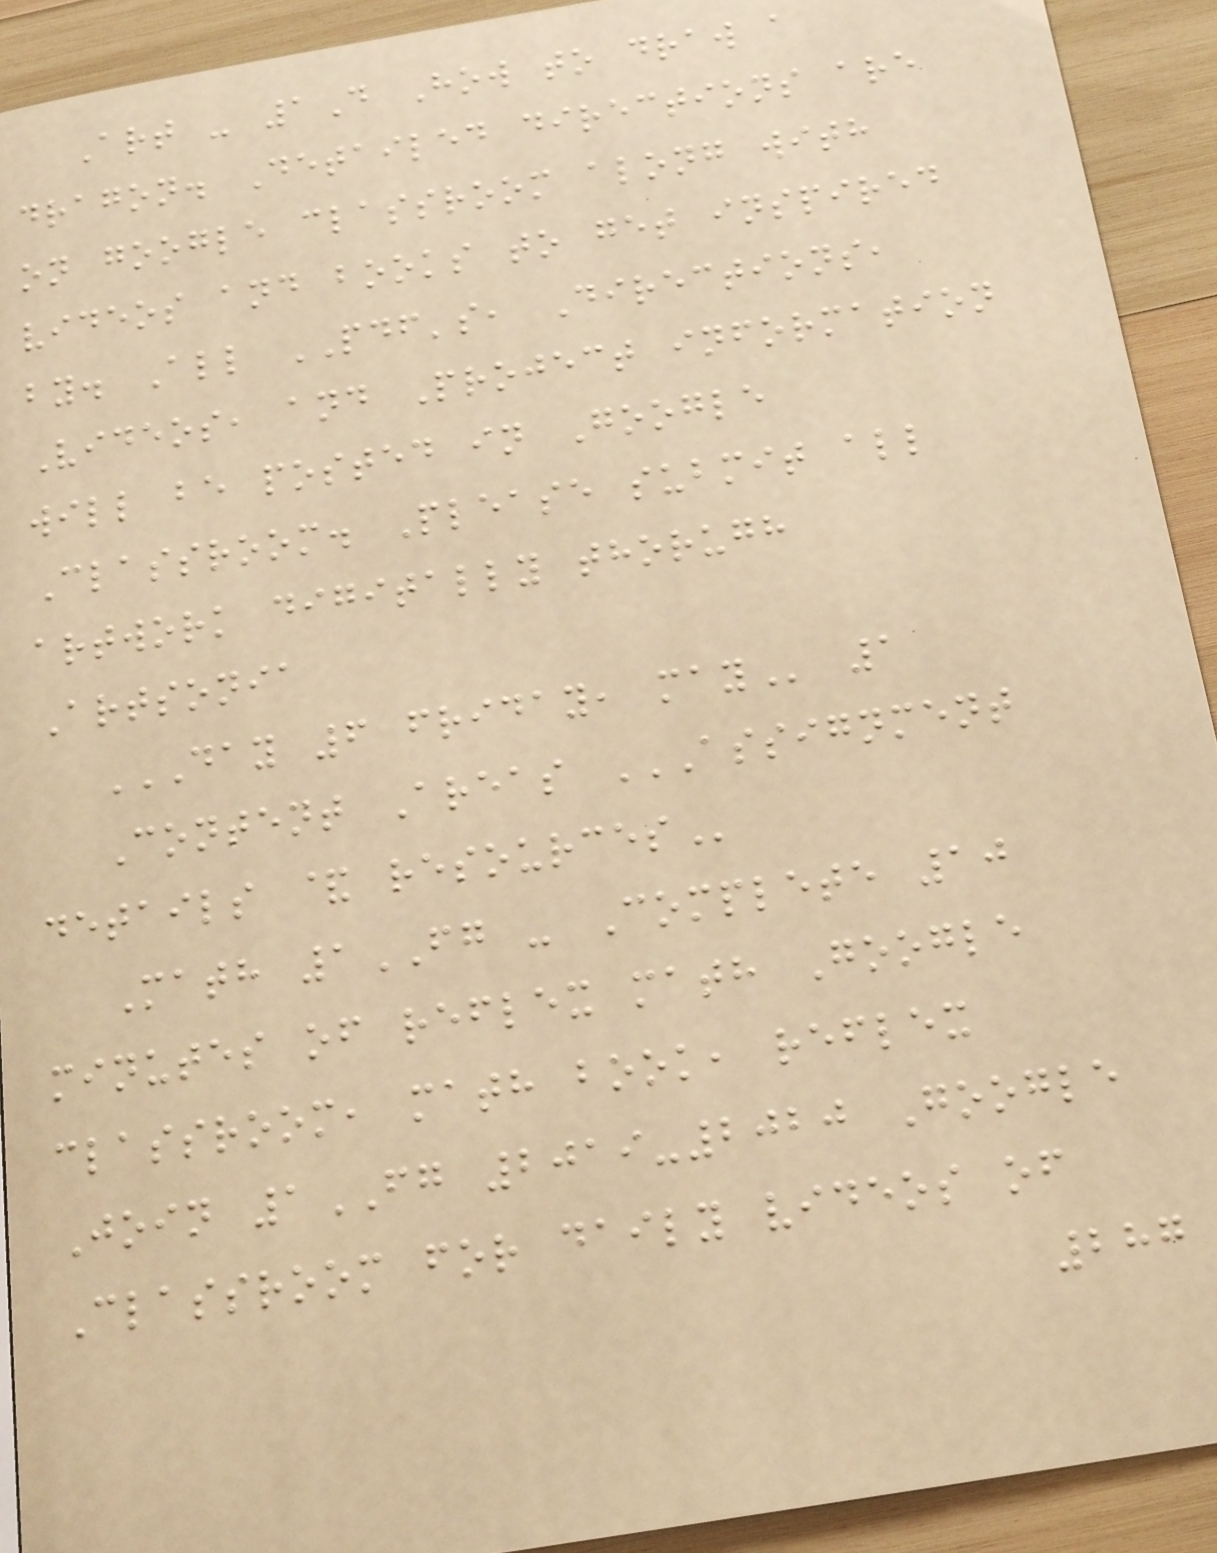Art - 1D How to draw a
dragon. Detailed directions are
on google classroom along with
videos and books to get inspired
by. All PDF's, Directions,
Videos, and Project information
will be posted in Google
Classroom. Please submit all
artwork digitally thorugh
Artsonia
DAY 6 FRIDAY, MAY 1
Content Areas ASSIGNMENT
DETAILS & RESOURCES
Math 1FG - Complete 10
minutes of reflex math Google
classroom, math book, reflex
Join 1FG 2019-2020 Google
Classroom for daily videos of
287
